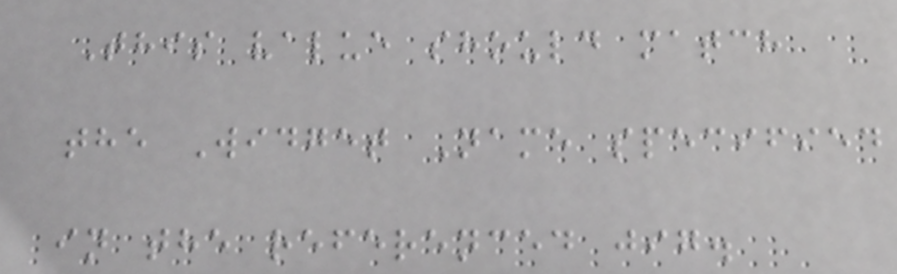This value should match
the Widget Name specified
in the referenced jig.
